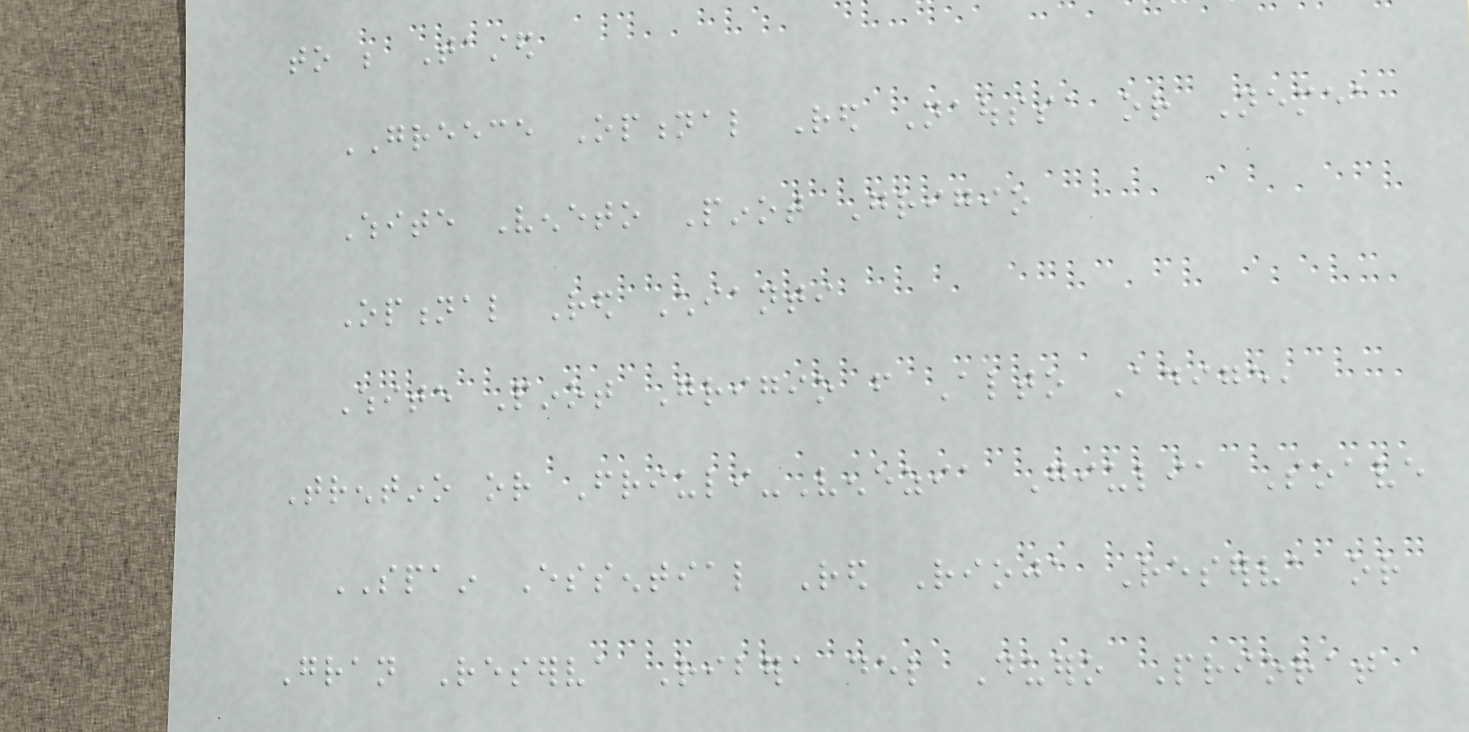to be Tasted
GREECE Optional Red Naoussa or Nemea
White Veneto Pinot Grigio
Optional Red Chianti
White Pinot Grigio from Alto Adige,
Trentino or Friuli-Venezia Giulia Soave
SPAIN Essential Red Rioja Reserva or
Gran Reserva Ribera del Duero Priorat
